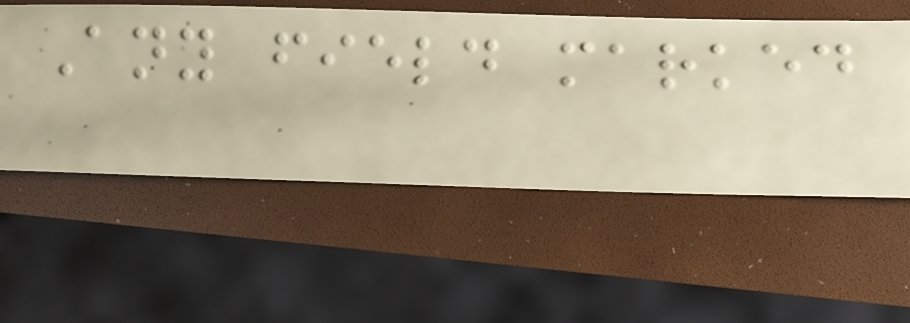Any field marked
